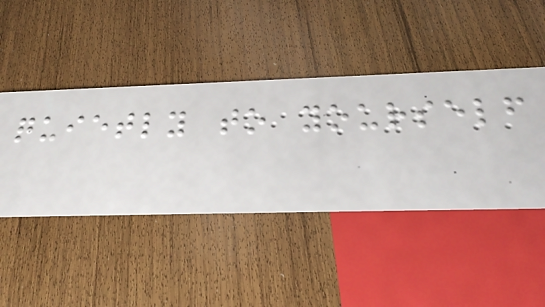quietly to yourself
